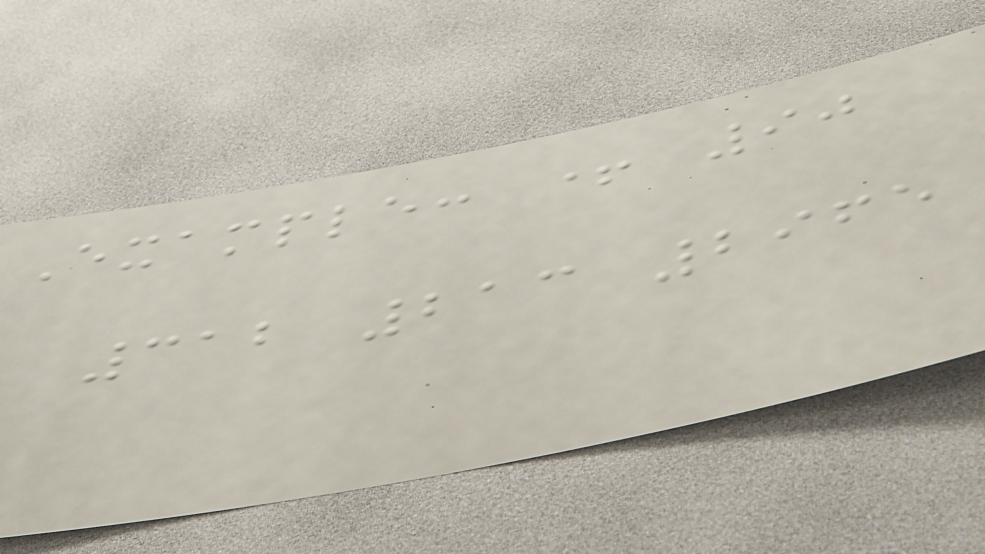Example: + 90
312 213 2965
